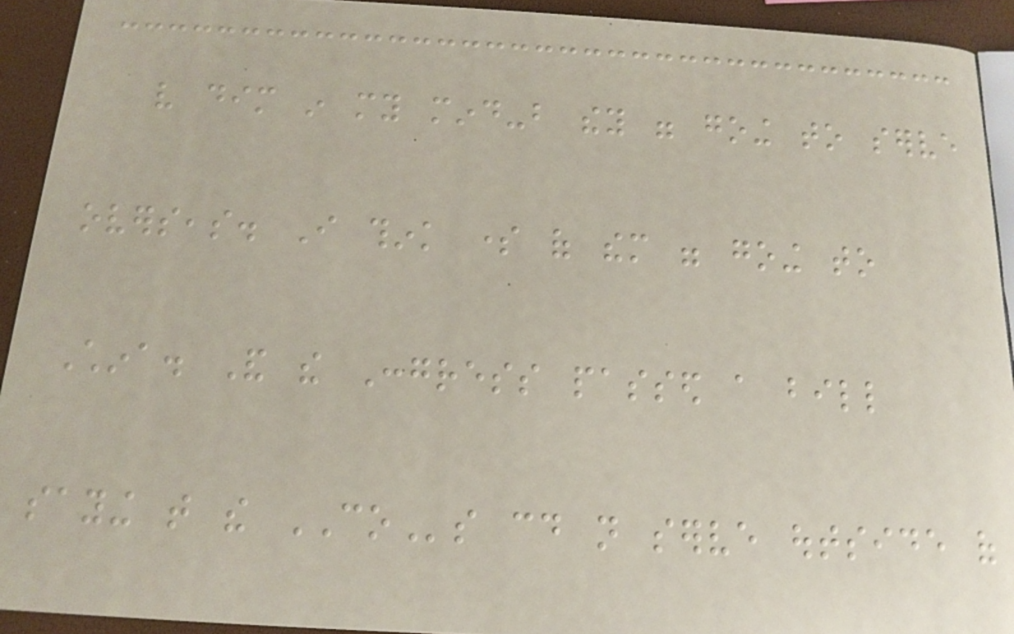very dim in my mind-but they were going to serve
overseas. I think some of them were going to
China. And the Congress passed a bill
saying that the COs could not serve outside of
